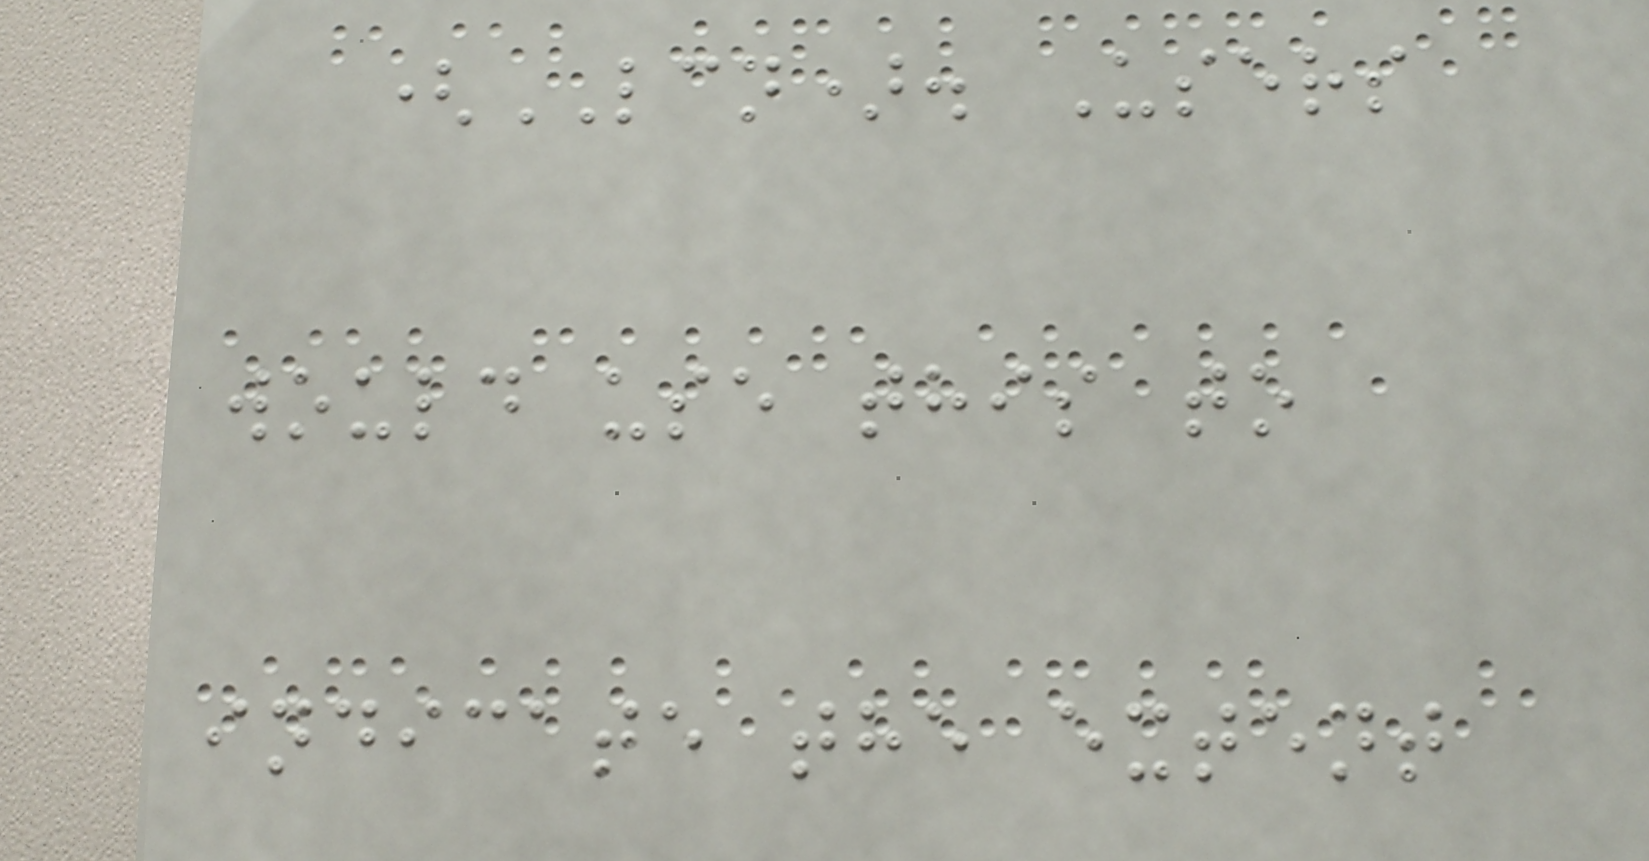(LCN). Users
would use this to
indicate the extent
